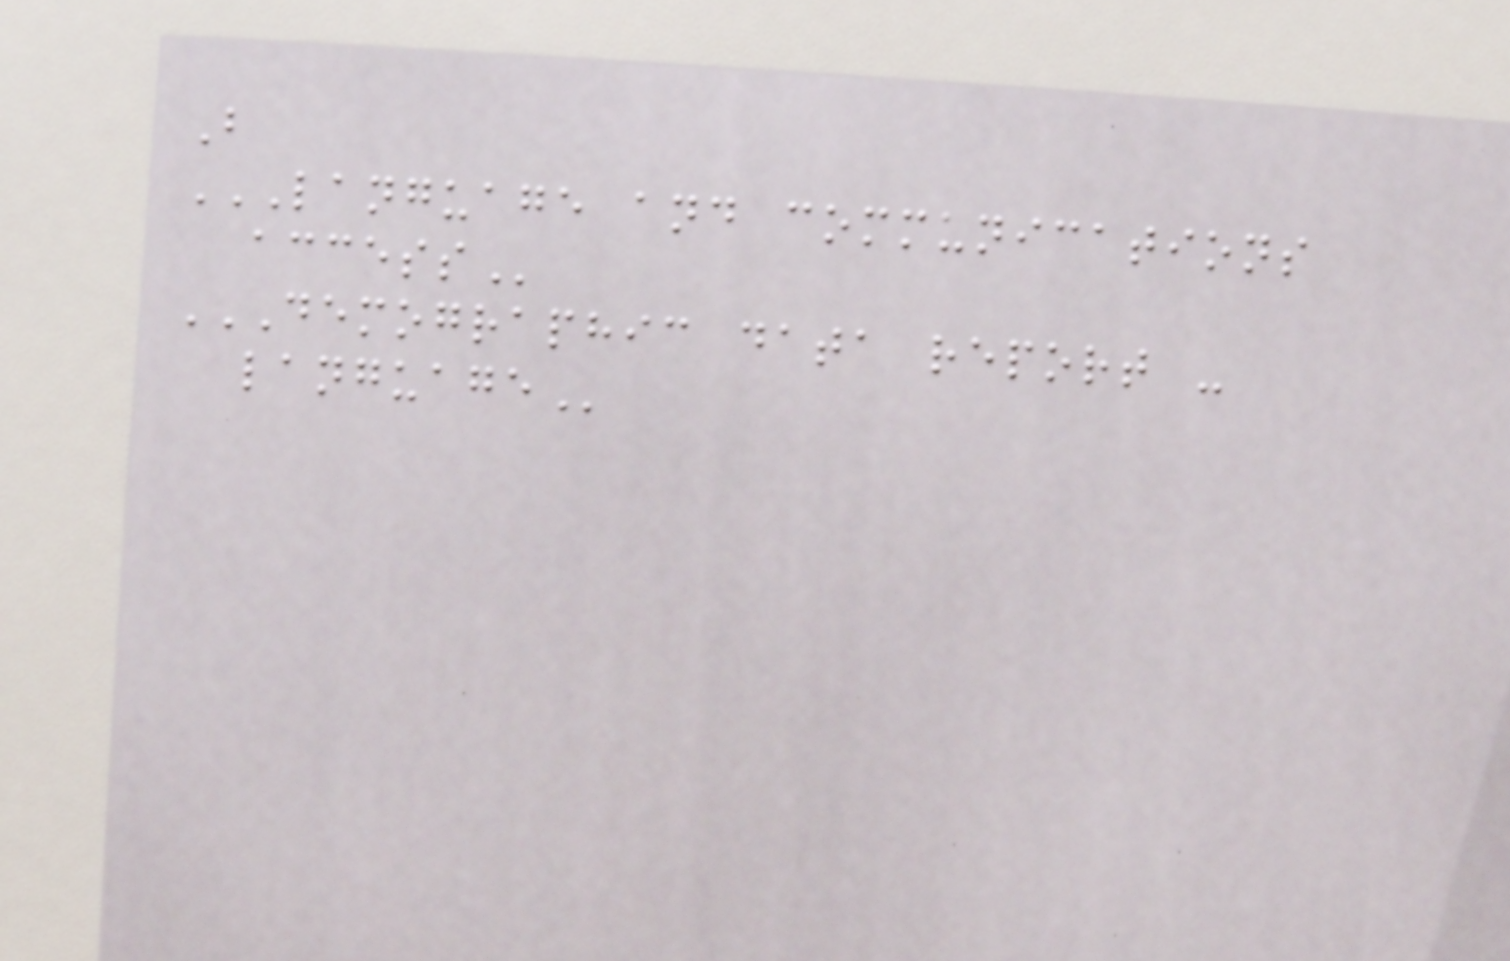B
LANGUAGE AND COMMUNICATIONS
ACCESS
DEMOGRAPHIC DATA REPORT -
LANGUAGE
